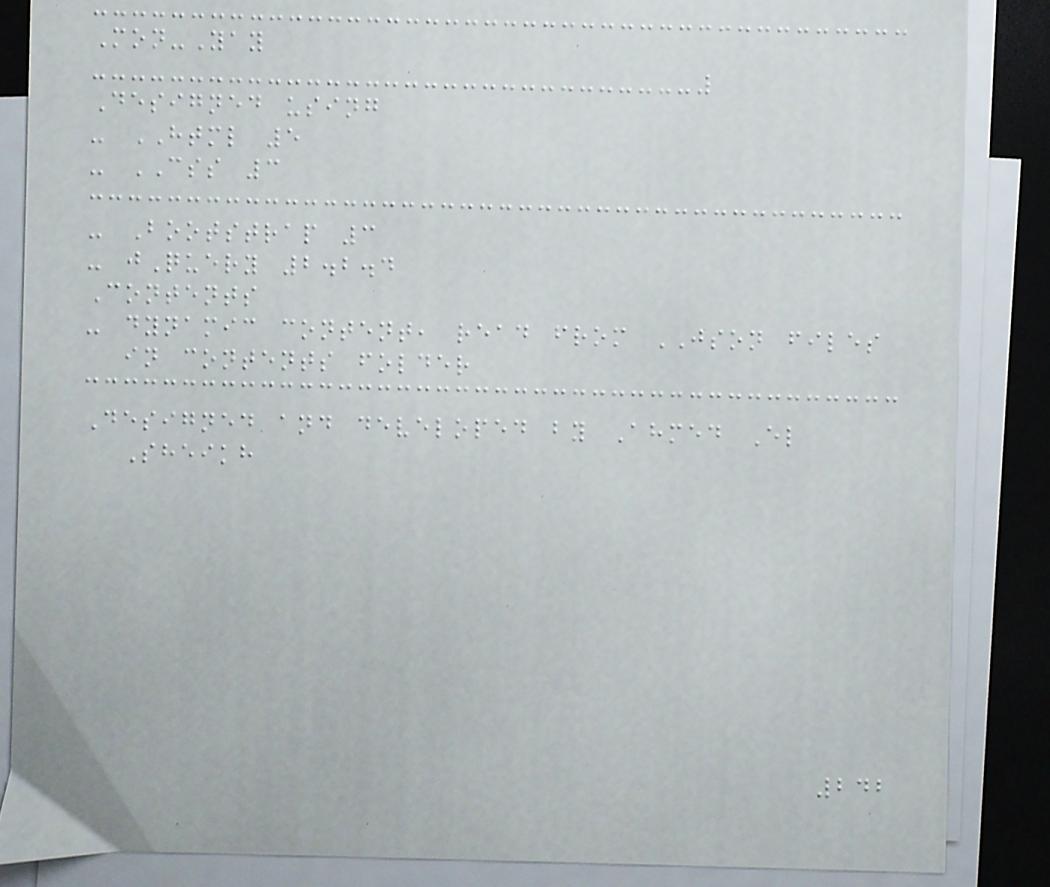Mon-Yay
Designed using
- HTML 5
- CSS 3
- Bootstrap 3
- jQuery 2.2.4
Contents
- dynamic content, read from JSON files
in contents folder
Designed and developed by Ahmed El
Sheikh
242
